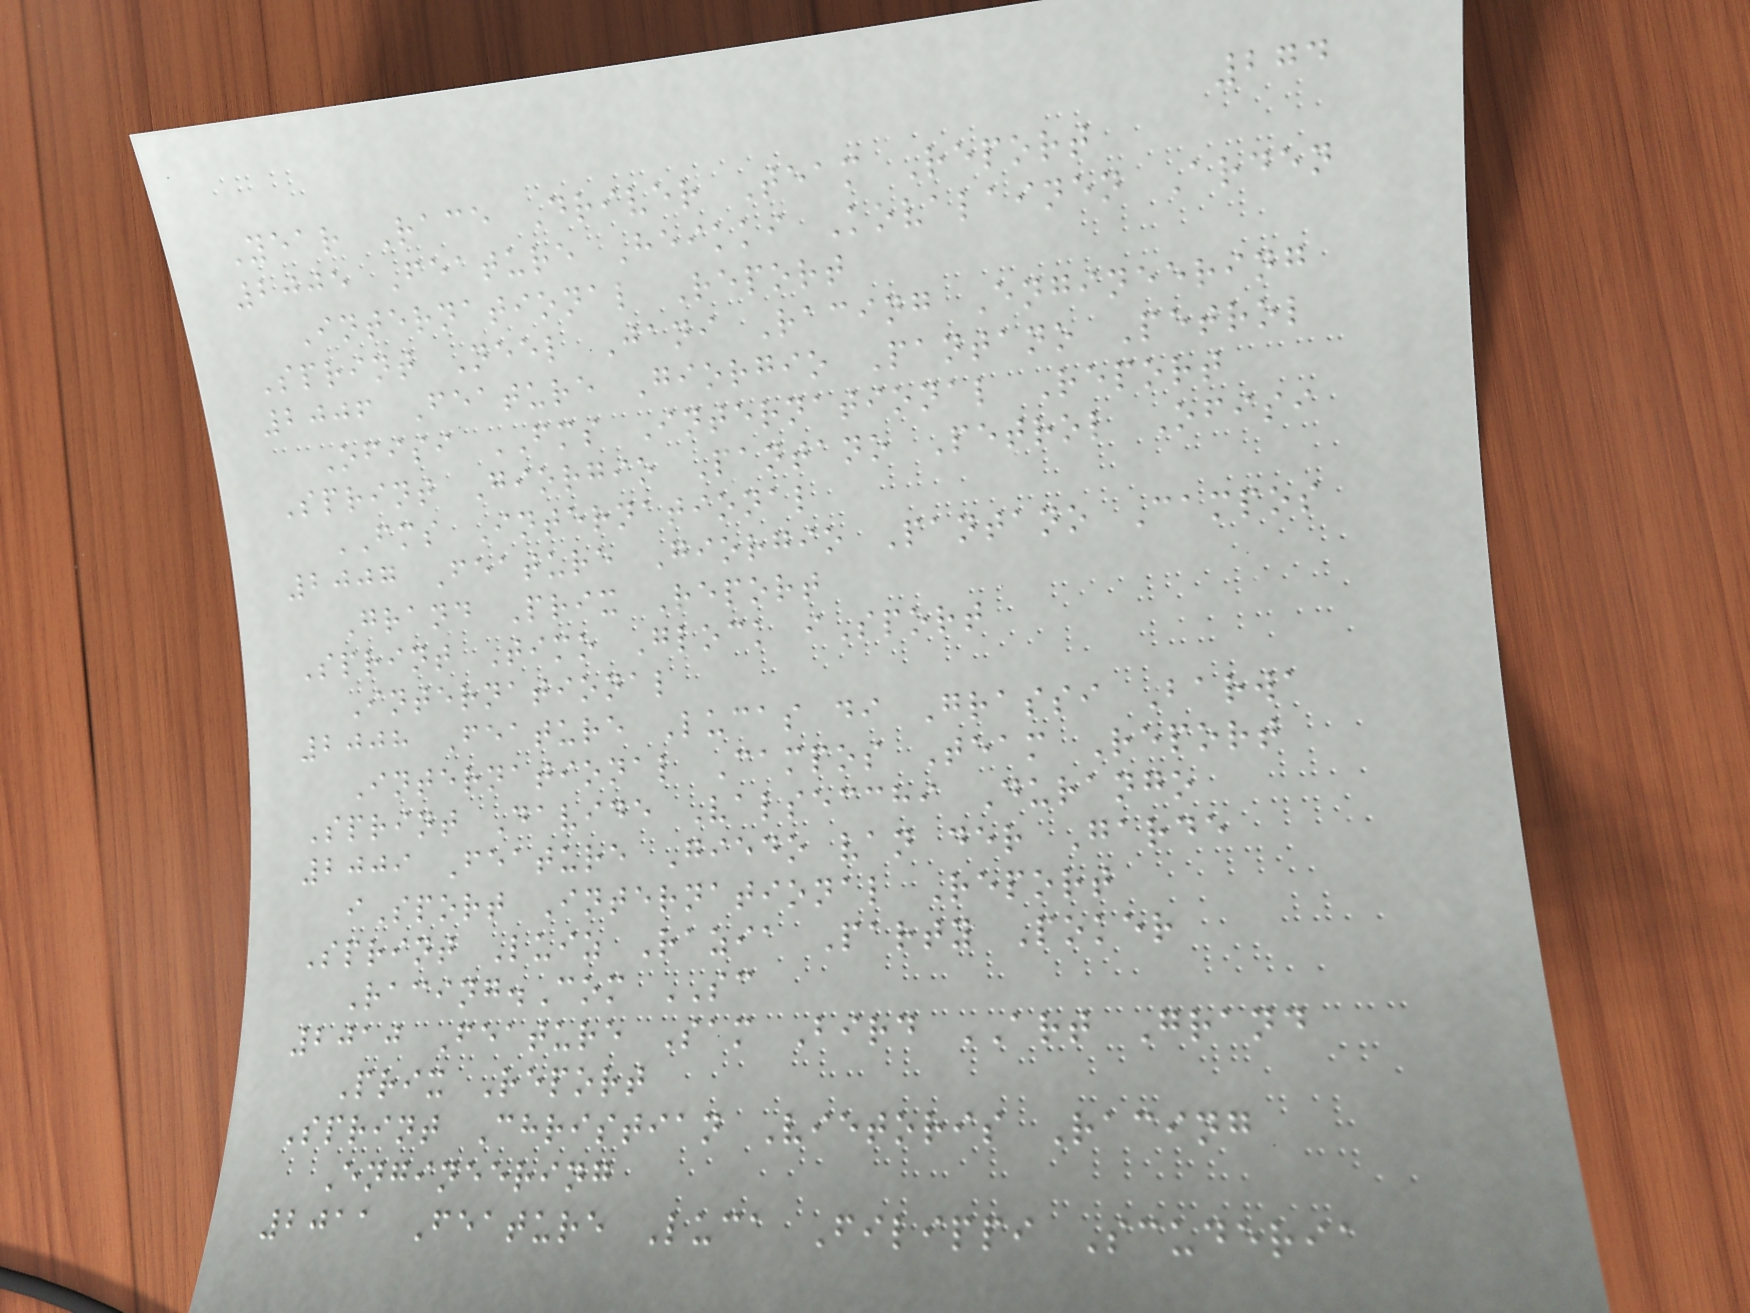274
Year Race Driver Team Report
2005 Feature Heikki Kovalainen Arden
International Report
Sprint Neel Jani Racing Engineering
2006 Feature Giorgio Pantano Petrol
Ofisi FMS International Report
Sprint Giorgio Pantano Petrol Ofisi
FMS International
2007 Feature Giorgio Pantano Campos
Grand Prix Report
Sprint Timo Glock iSport
International
2008 Feature Lucas di Grassi Barwa
International Campos Team Report
Sprint Davide Valsecchi Durango
2009 Feature Giedo van der Garde
iSport International Report
Sprint Luiz Razia Party Poker
Racing.Com SC
2010 Feature Sam Bird ART Grand
Prix Report
Sprint Christian Vietoris Racing
Engineering
2011 Feature Luca Filippi Scuderia
